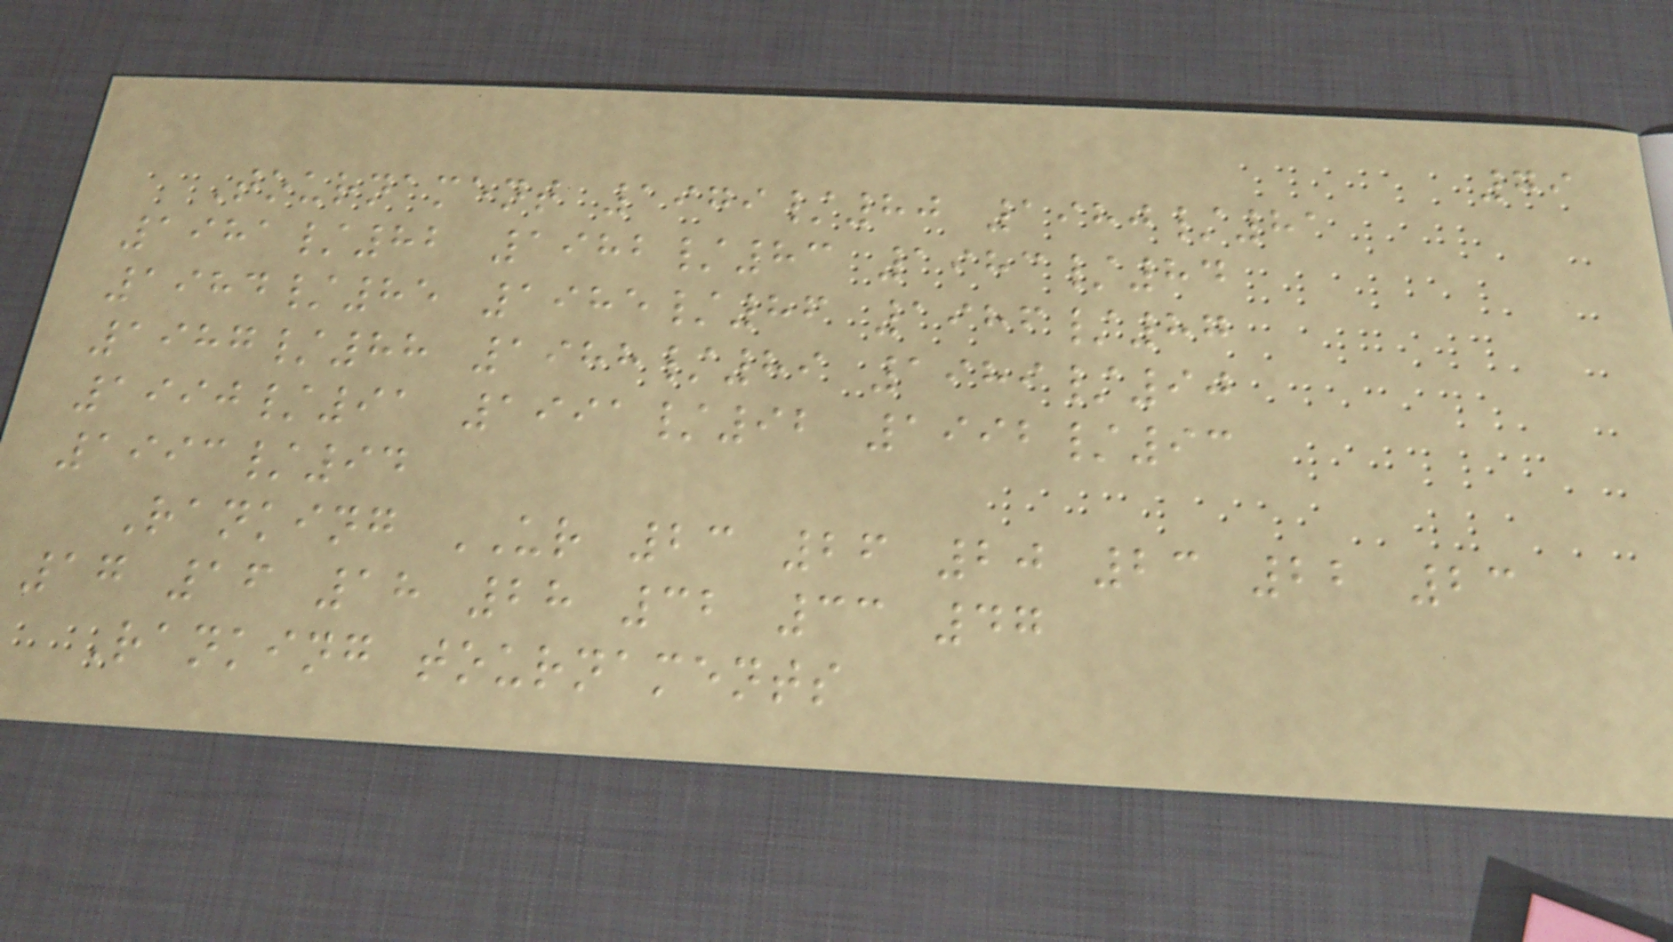79
Tournament 1979/80 1980/81
1981/82 1982/83 1983/84
1984/85 1985/86 1986/87
1987/88 1988/89 1989/90
1990/91 1991/92 1992/93
1993/94
Ranking UR 23 26 20 23 22 23
17 16 18 28 32 33 47
Ranking tournaments
